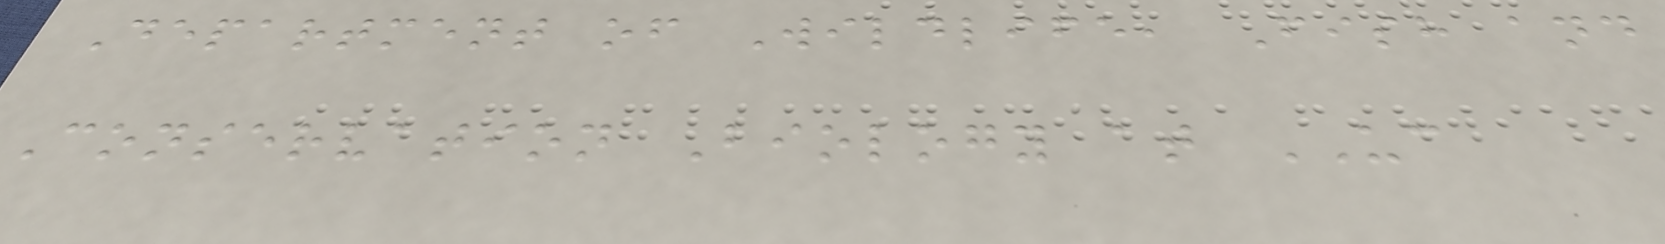Department of Wildlife, Fish and
Conservation Biology at UC
